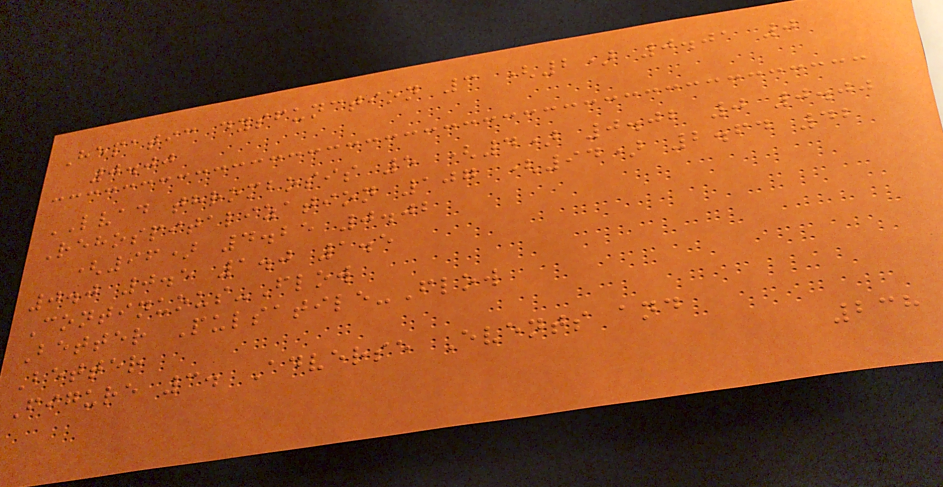Hepatic dysfunction 3 (2) 0.01 0
0.00
LVAD thrombosis 5 (4) 0.02 0 0.00
Rehospitalization 107 (94) 2.64 42
(96) 4.25 0.02
0.0 0.5 1.0 1.5
Continuous-Flow
Better Pulsatile-Flow
Better
Figure 3. Adverse Events and
238
